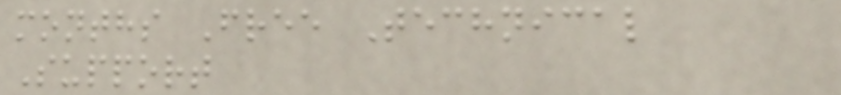months Free Technical
Support
